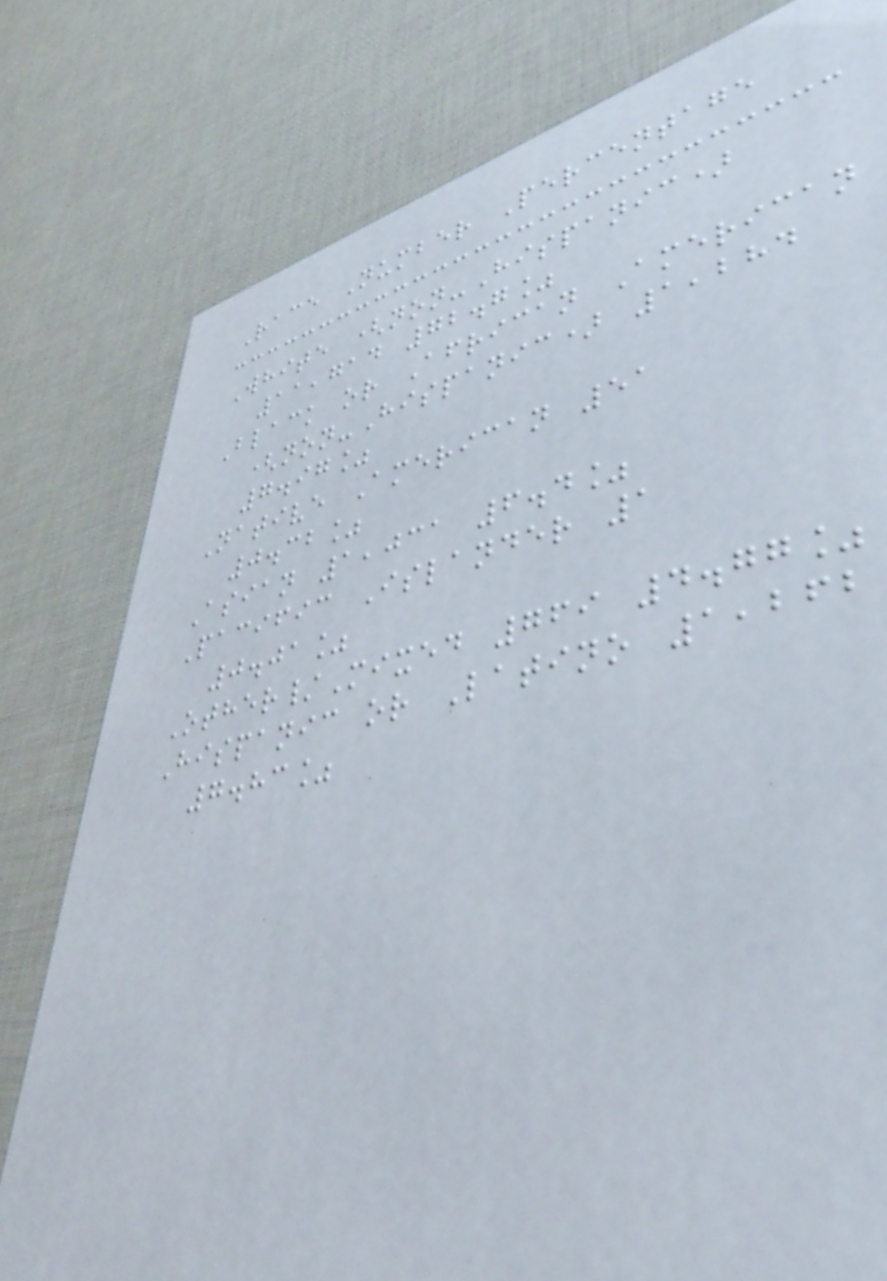Race Number Percentage
White (non-Hispanic)
11,714 72.7%
Black or African American
(non-Hispanic) 1,284
7.97%
Native American 51
0.32%
Asian 1,031 6.4%
Pacific Islander 1
0.01%
Other/Mixed 769 4.77%
Hispanic or Latino 1,262
7.83%
